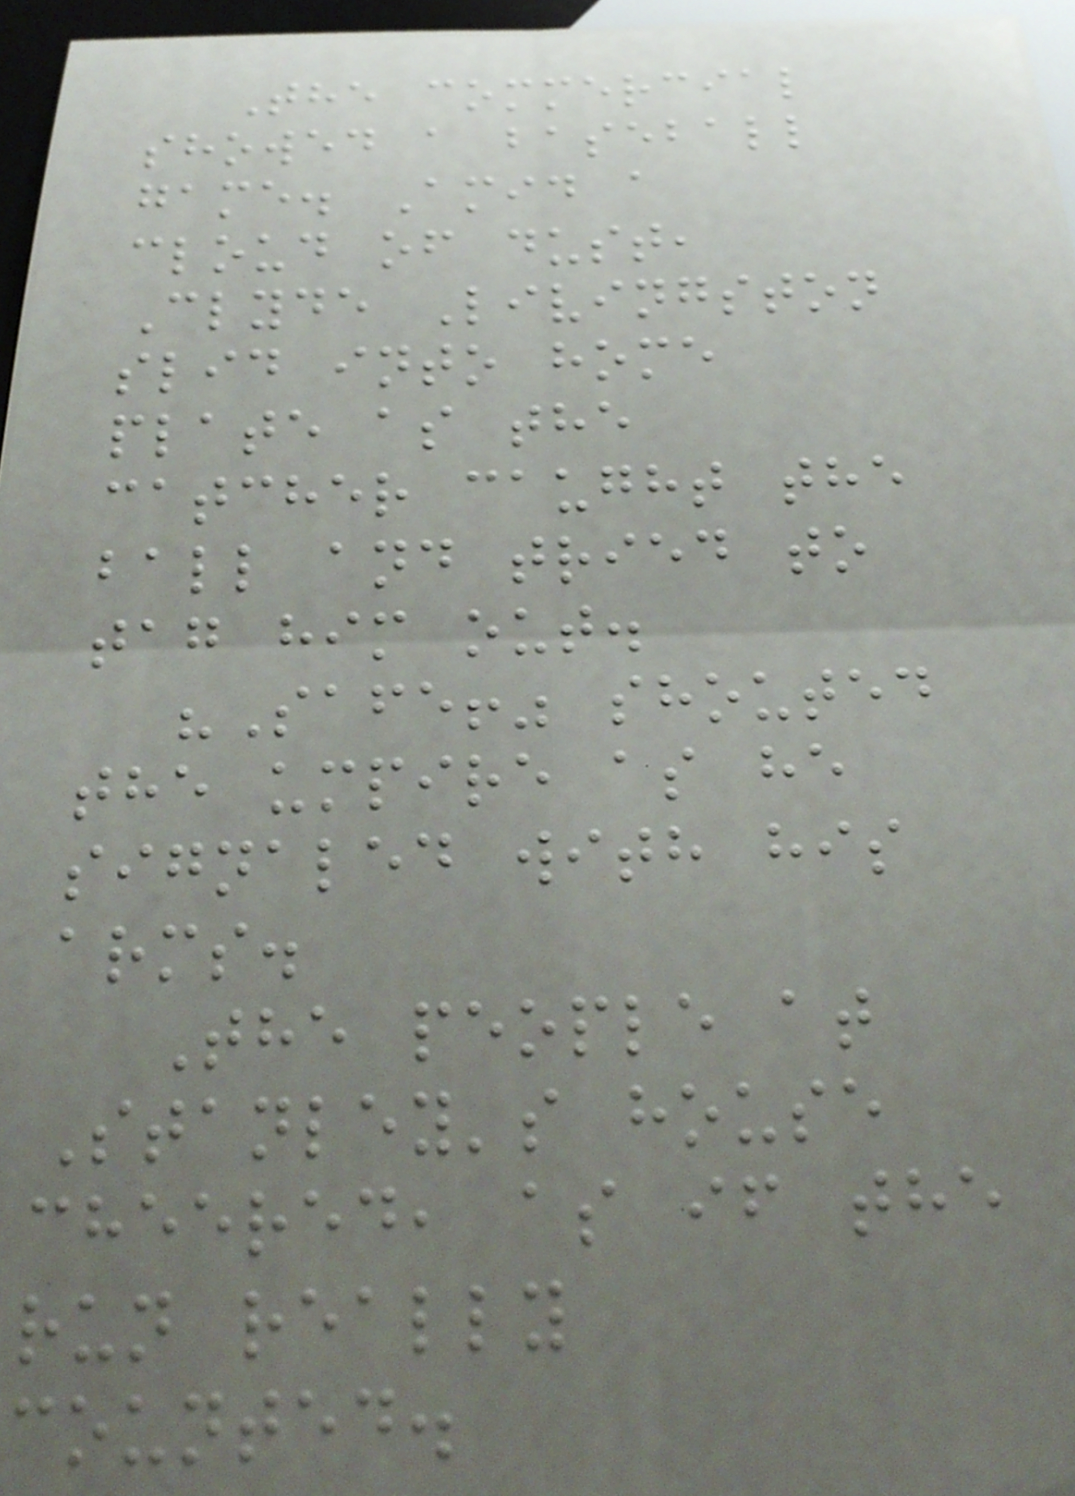The commercial
showed a baseball
game. Amid a
cloud of dust,
Clyde Livingston
slid into home
plate as the
catcher caught the
ball and tried to
tag him out.
"Safe!" shouted
the umpire as he
signaled with his
arms.
The people at
Stanley's house
cheered, as if the
run really
counted.
